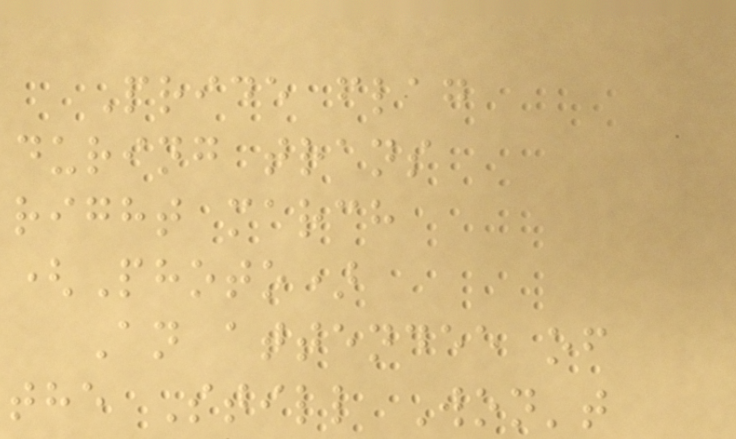Pride flag
during trans
right march
(Photo)
An attendee of
the Still Won't
